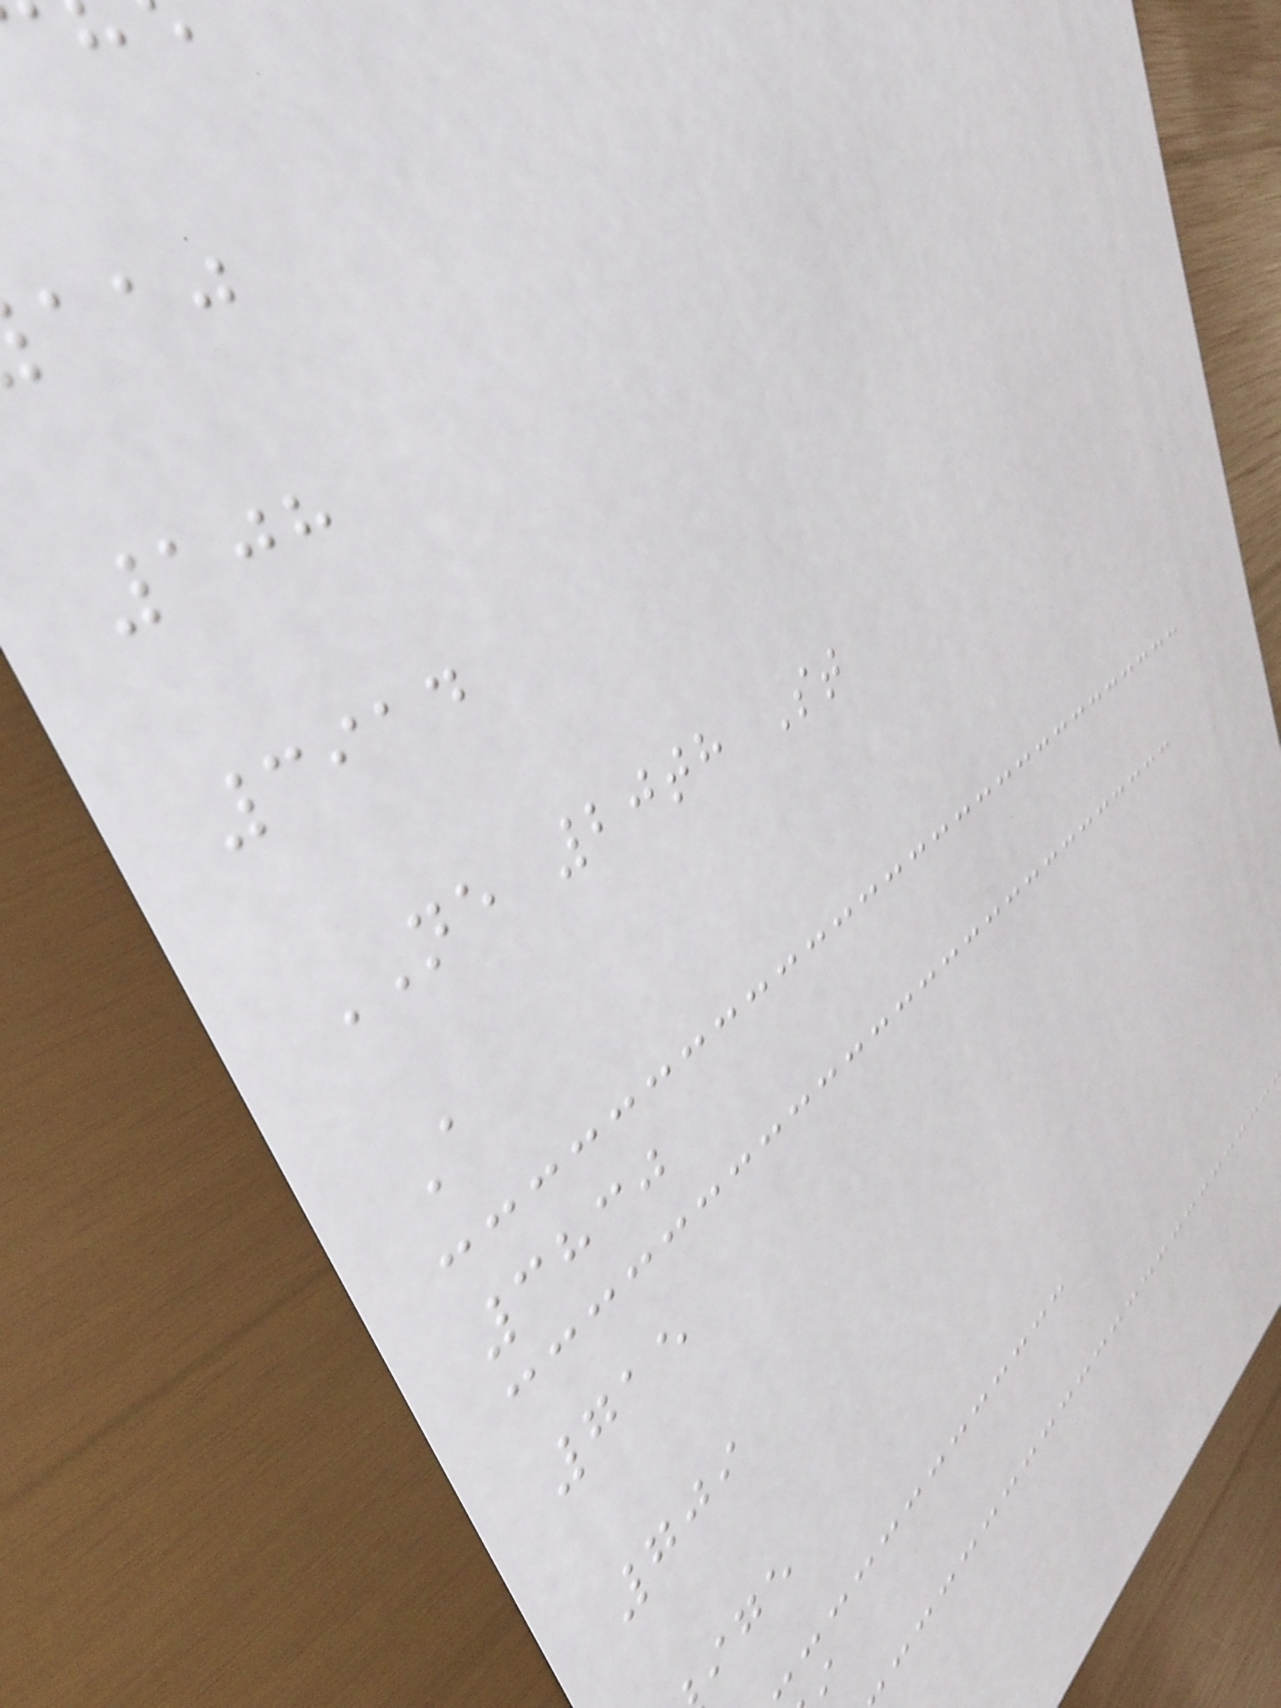108
3914
NE 20th St
A
3830
715
709
